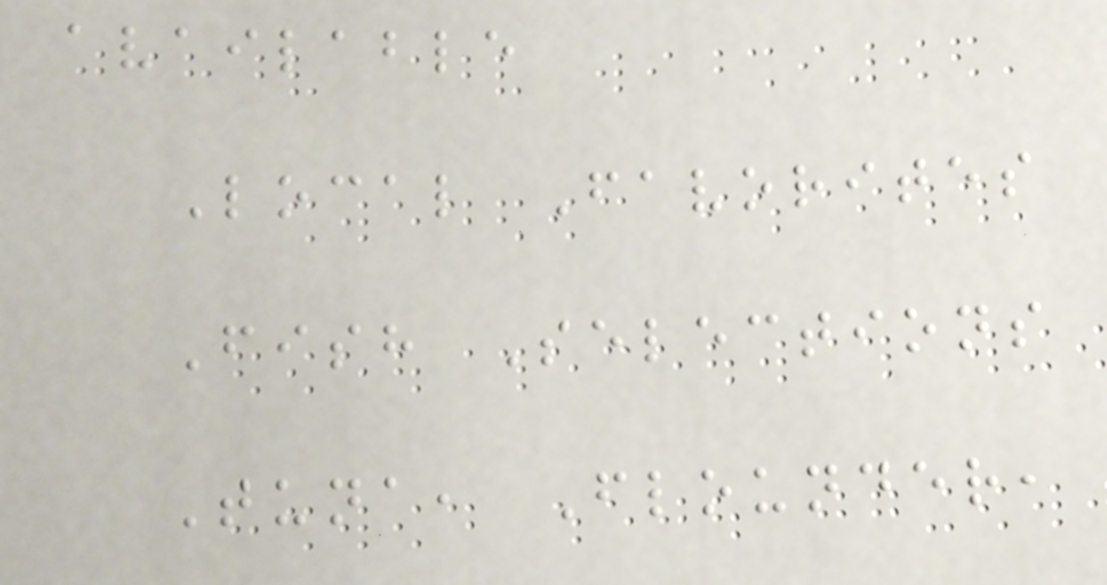available
Local Favorites
Fish Selections
Tuna, Flounder,
